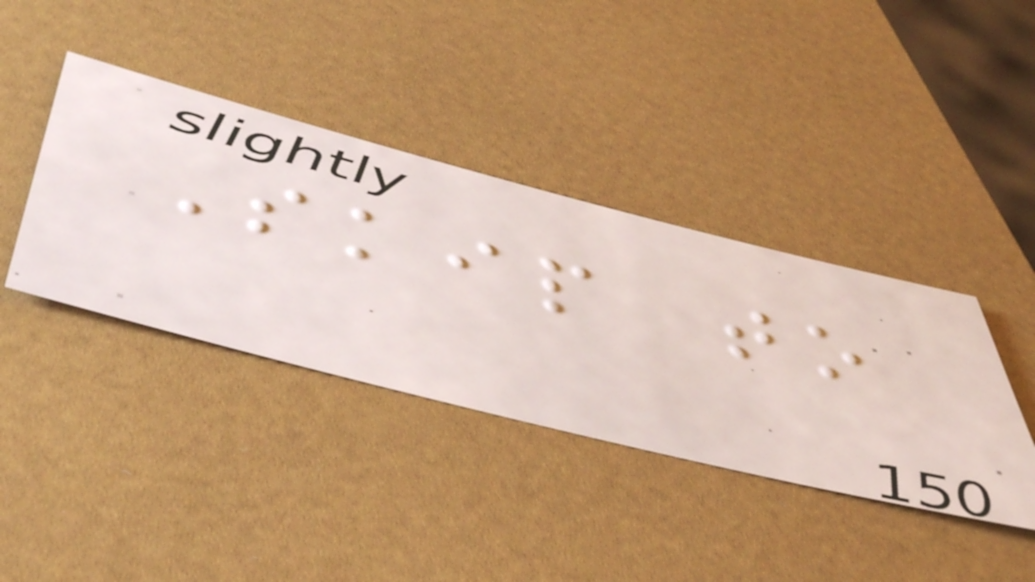Skip to
